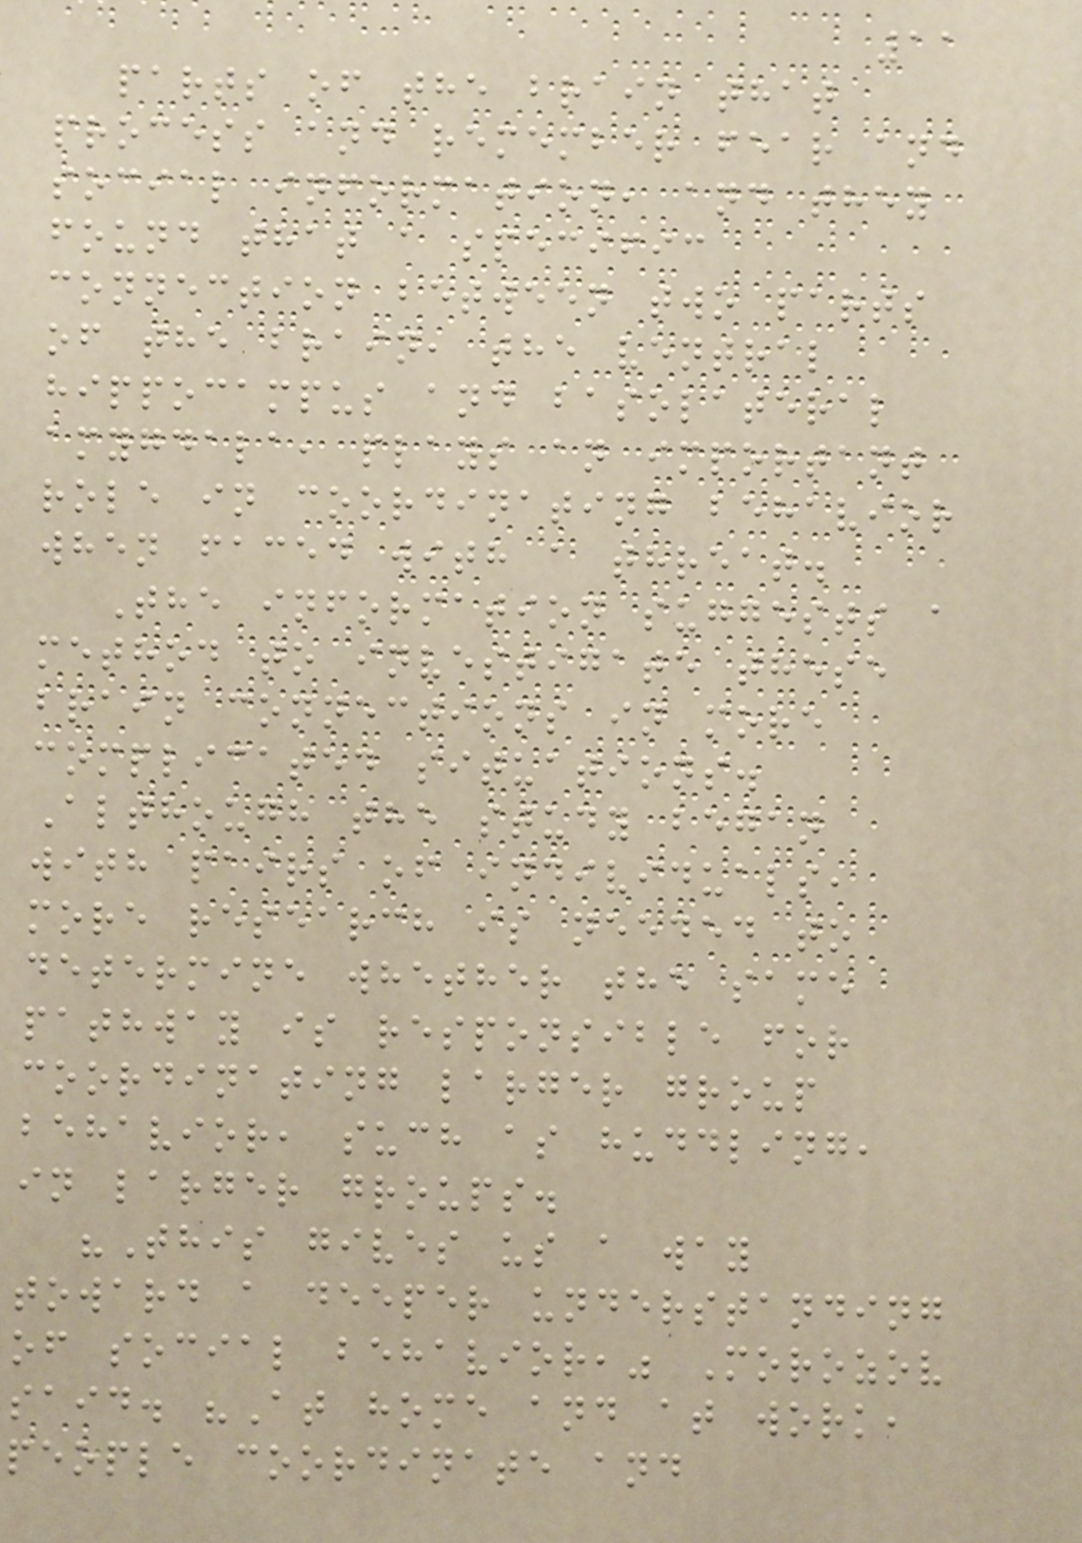11
parts of the brain that
process and remember fear and
social information, and they
found that a specific
connection between two parts
of the brain, the ventral
hippocampus and basolateral
amygdala, plays an important
role in coordinating behavior
when faced with a threat.
The information suggests a
method to investigate these
brain connections in more
complicated situations.
Although the study began
with pairs of individuals,
more research is needed to
determine whether the same
pathway is responsible for
coordinating larger group
behavior, such as huddling,
in larger groups.
"This gives us a way
toward a deeper understanding
of social behavior," Morozov
said. "At home and at work,
people coordinate and
